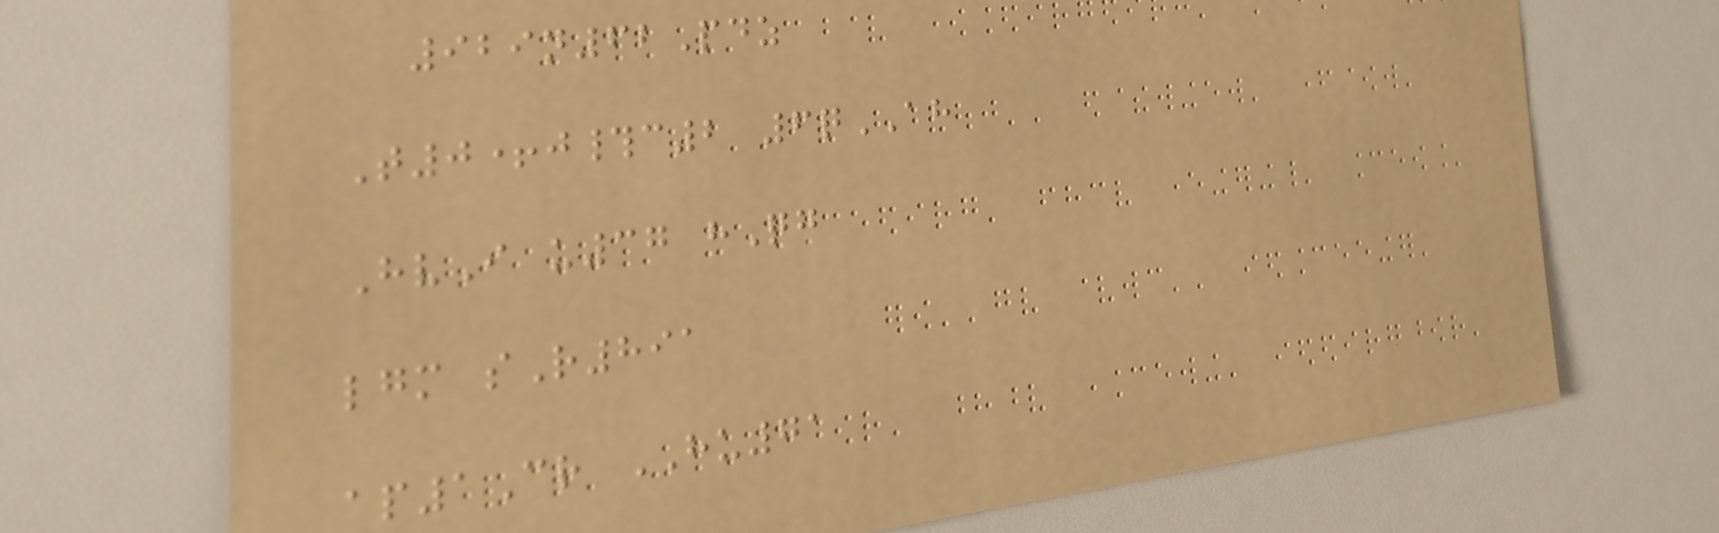929n62Pdz
T0+j#c2 6qAH
HvI u37 hQg
lgm sR891
ap1Cr HU71
